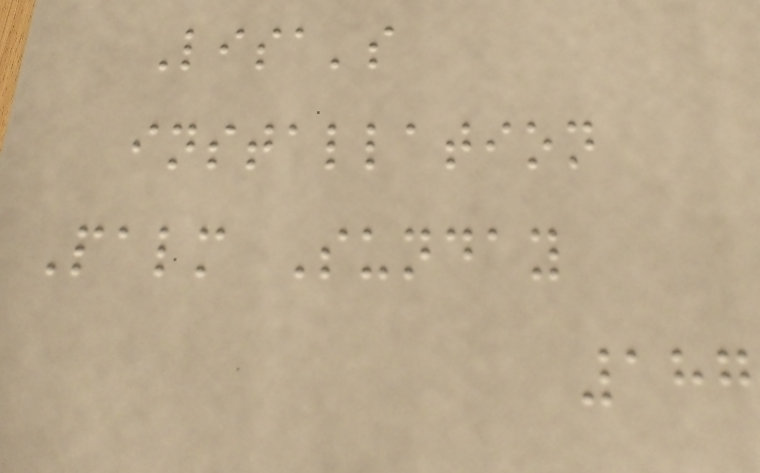Lisa's
installation
Palm Sunday
187
